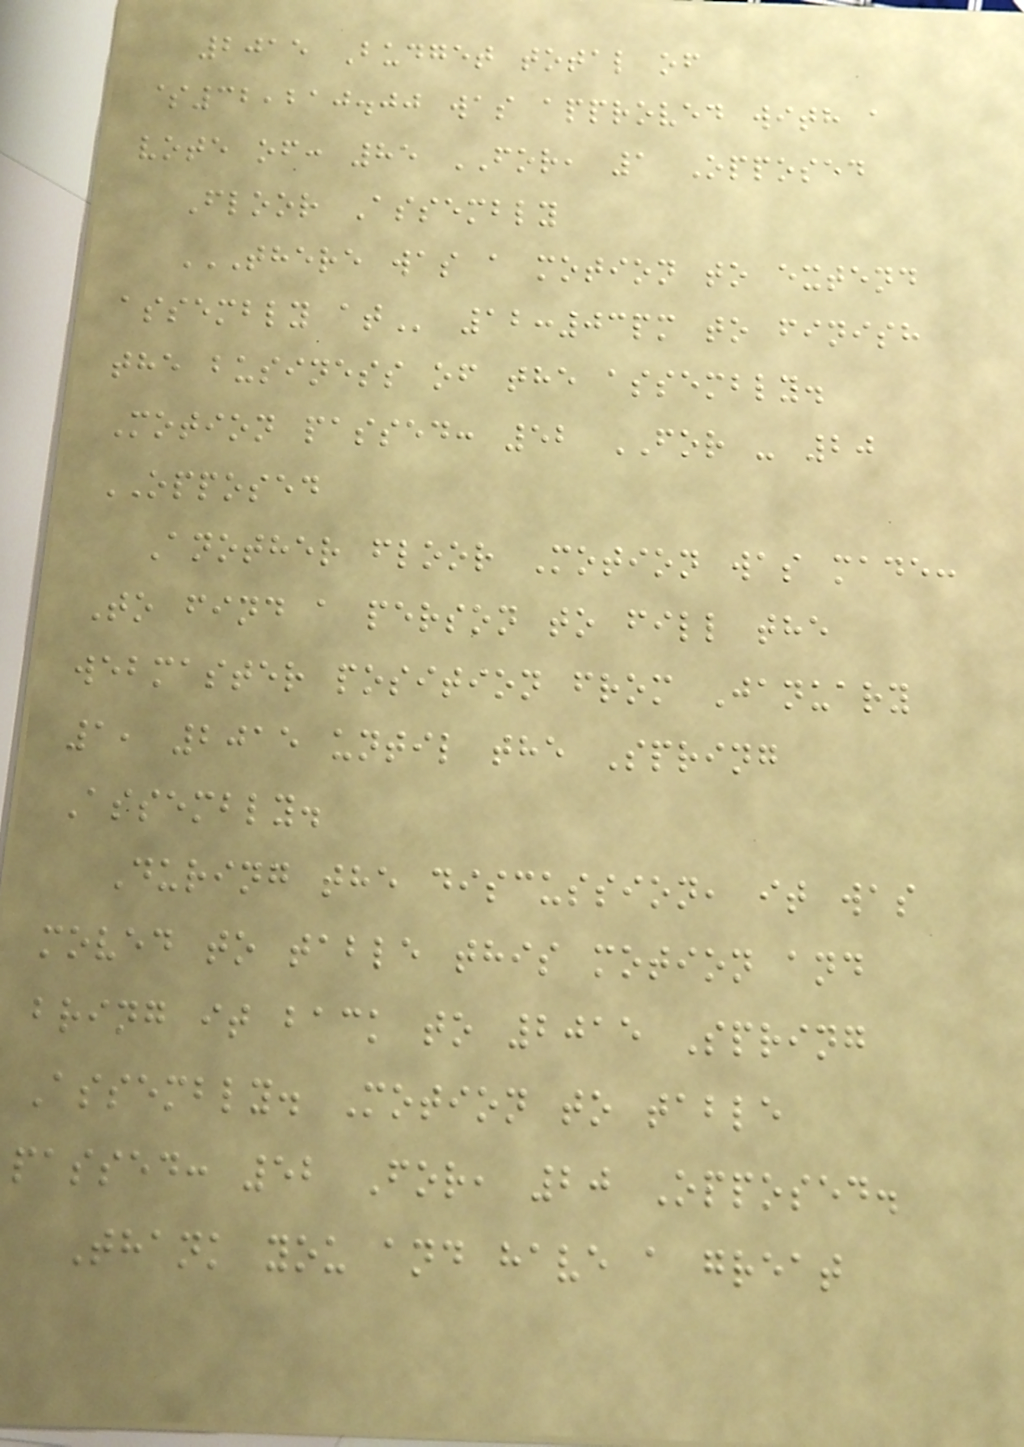2015 Budget total of
$32,210.00 was approved with a
vote of: 85 FOR, 1 Opposed
Floor Assembly
THERE WAS A MOTION TO EXTEND
ASSEMBLY AT 12:03pm to finish
the business of the assembly.
Motion passed: 52 FOR - 20
OPPOSED
Another floor Motion was made:
To find a person to fill the
webmaster position from January
1, 2015 until the Spring
Assembly.
During the discussion, it was
moved to table this motion and
bring it back to 2015 Spring
Assembly. Motion to table
passed: 52 For, 20 Opposed.
Thank you and have a great
